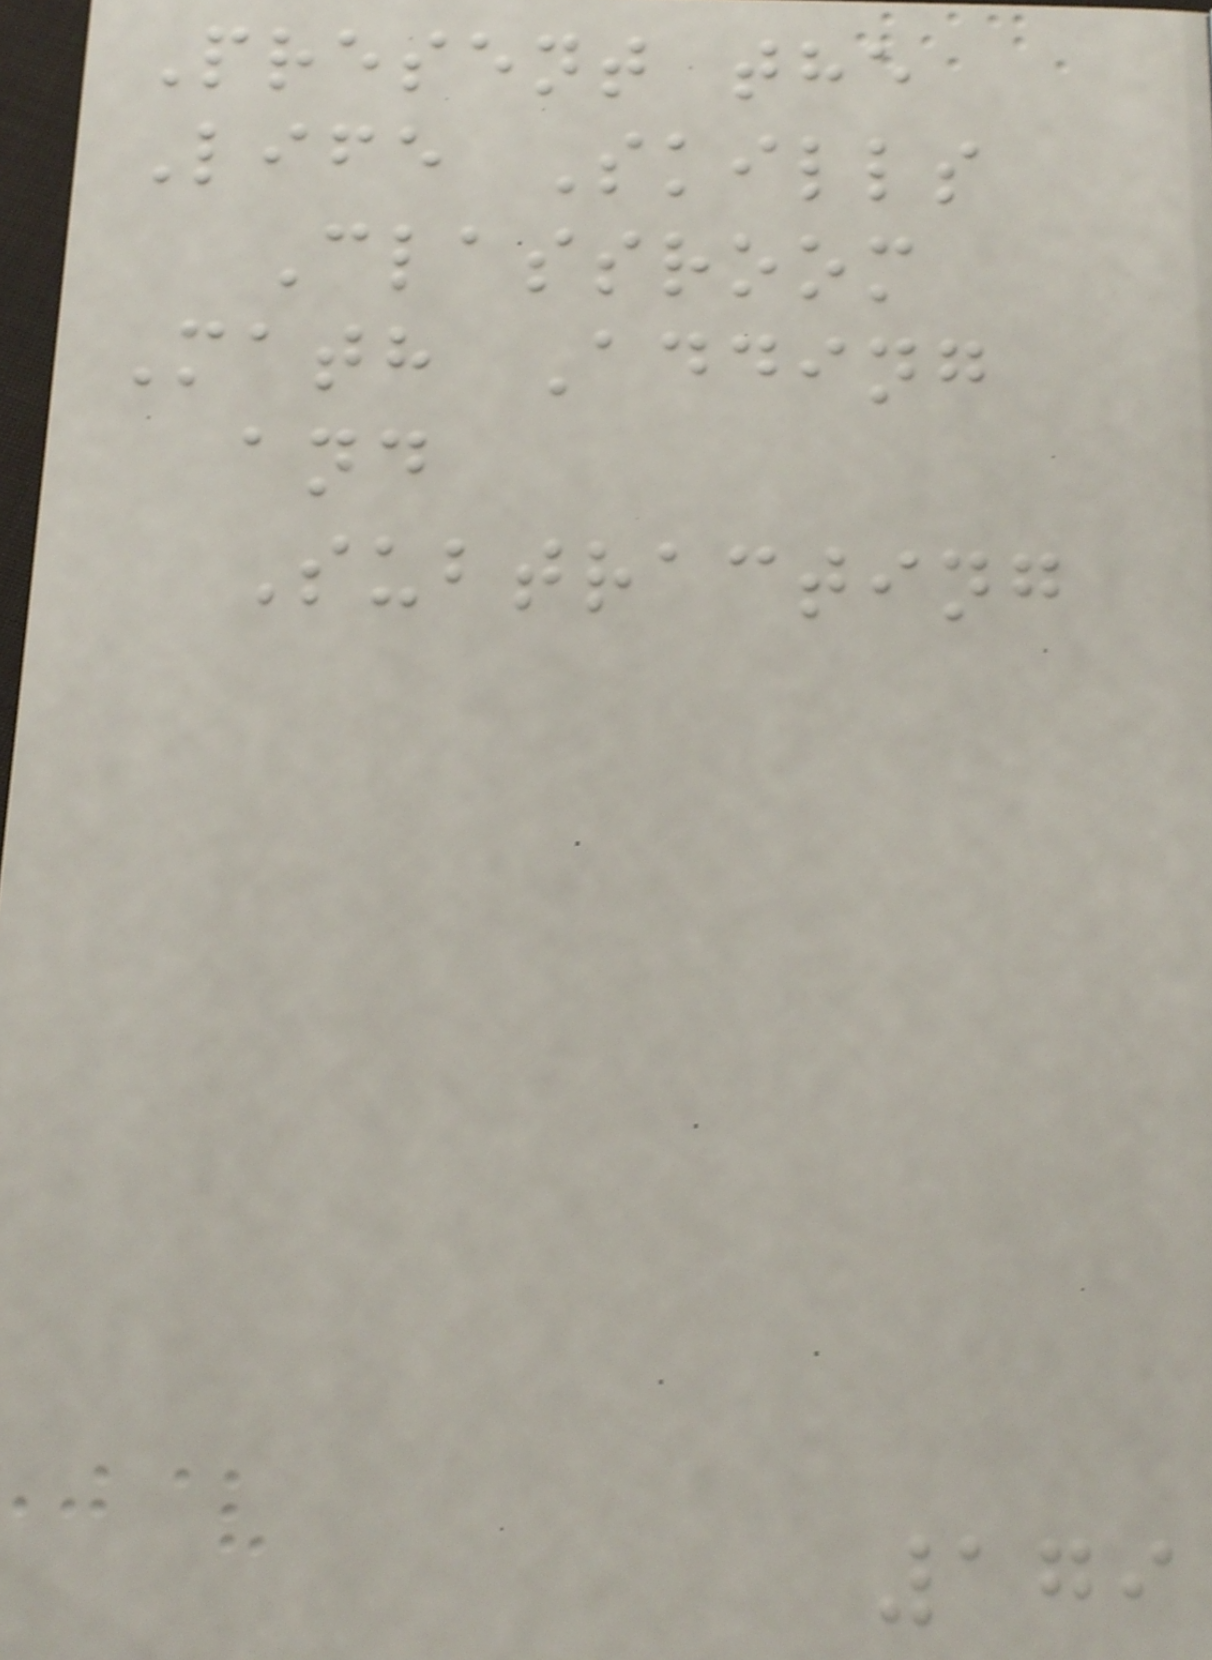Present the
Life Skills
Classroom
Math Adding
and
Subtracting
179
